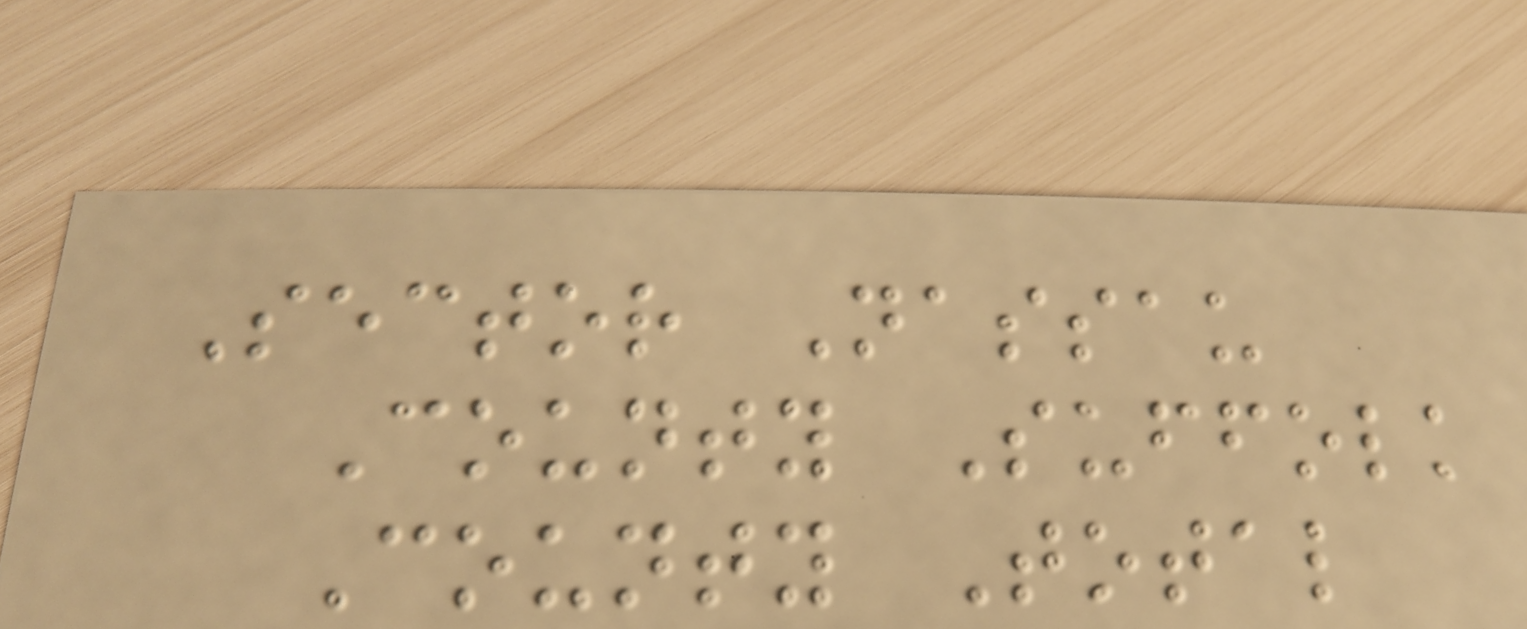Sector Nassau
County Suffolk
County Total
